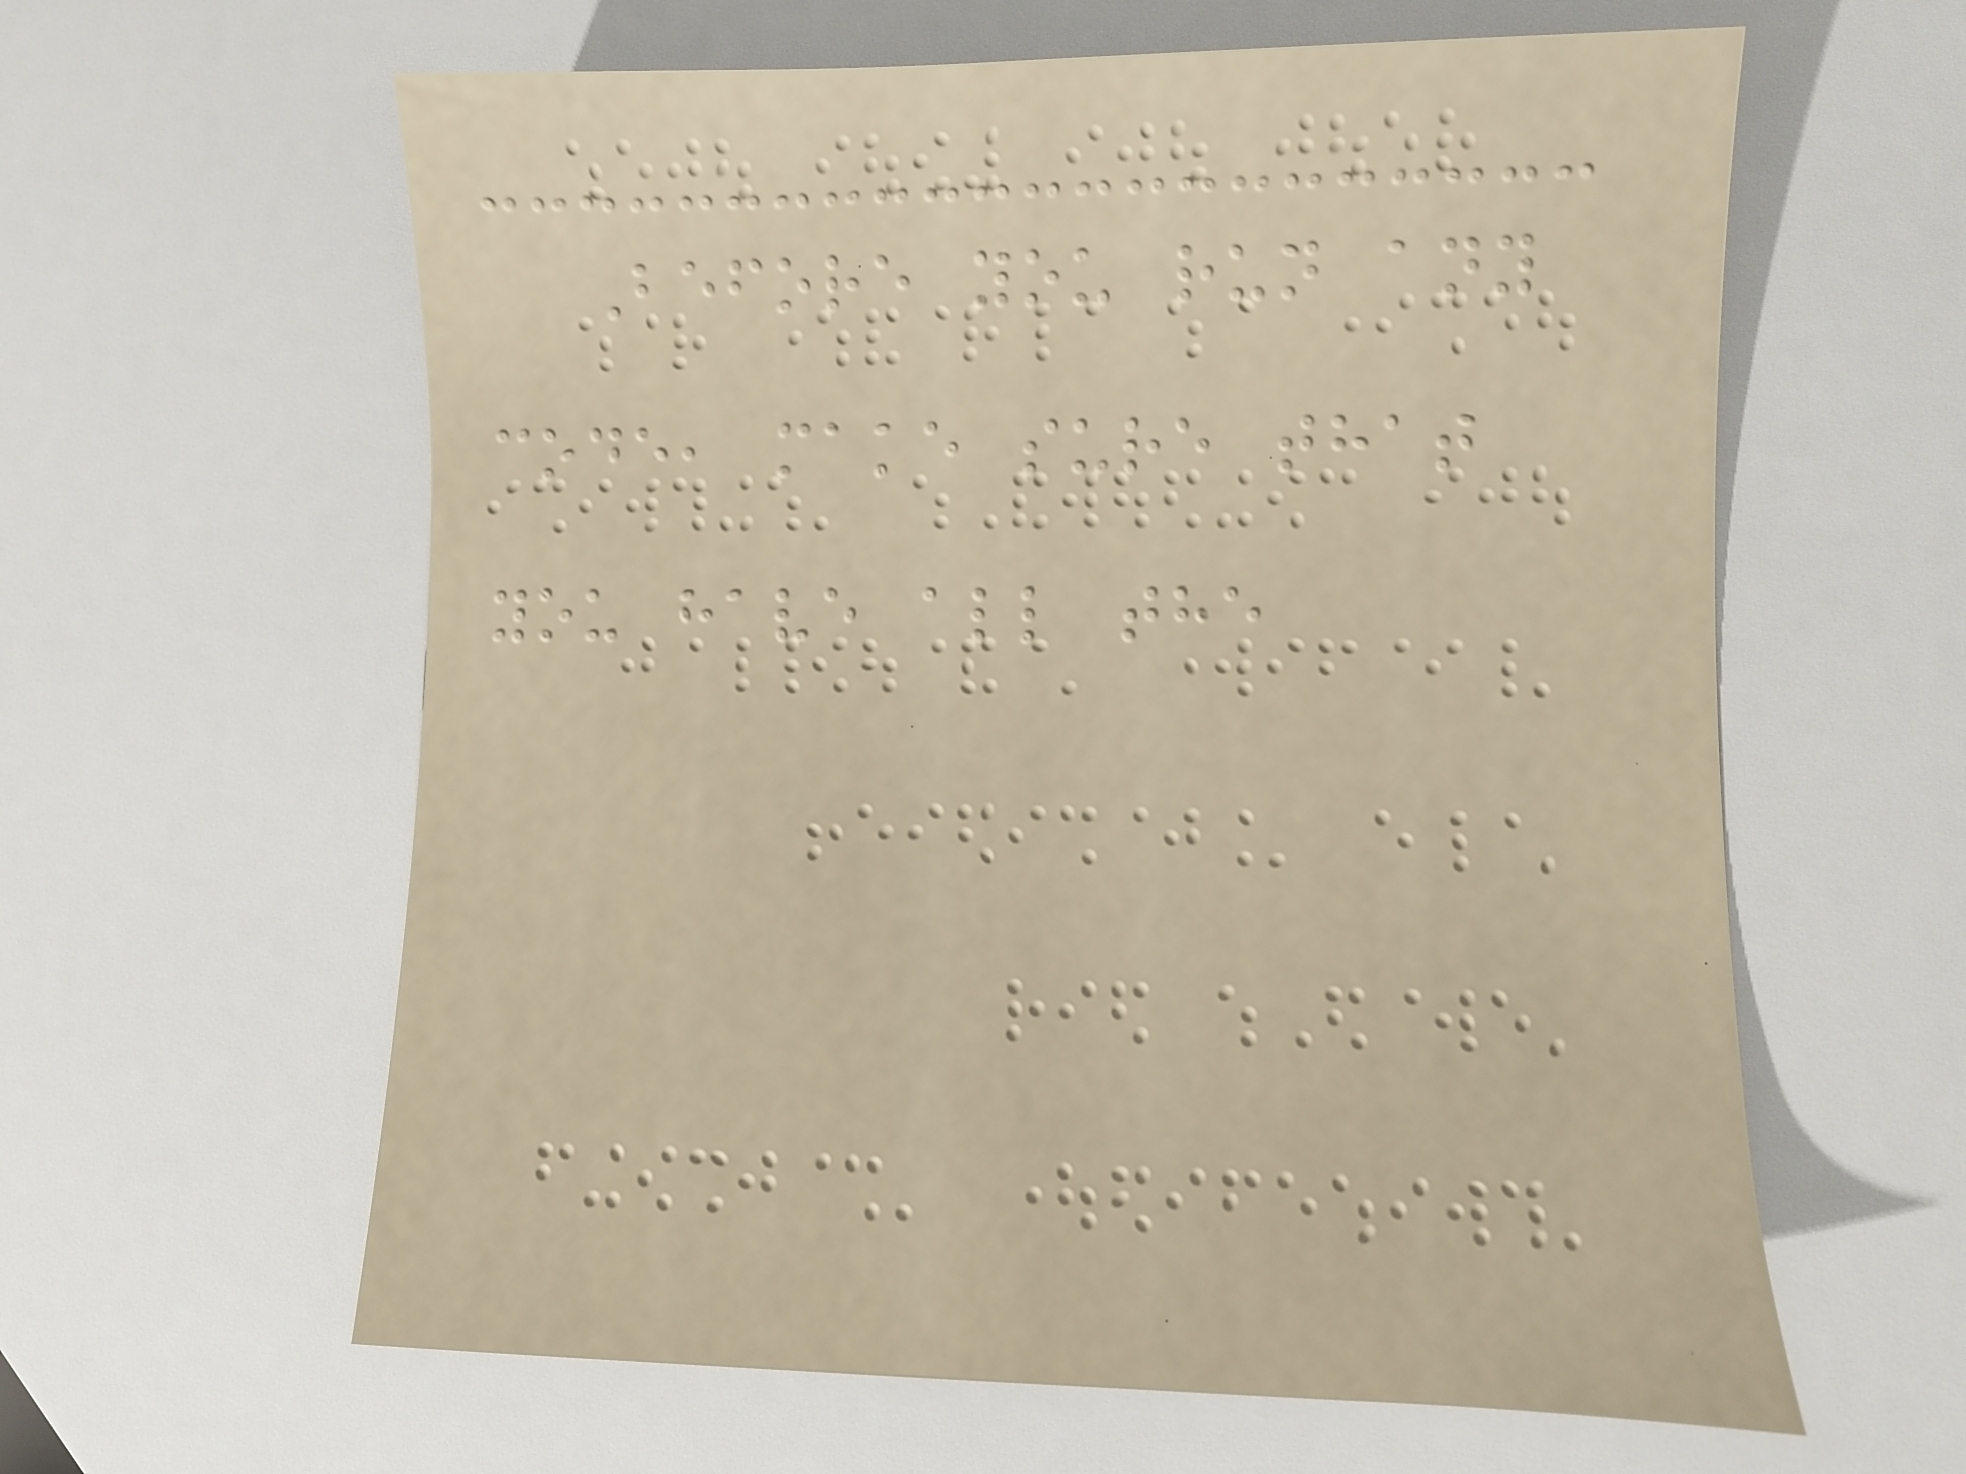Before you run any
code, make sure that
you have all the
